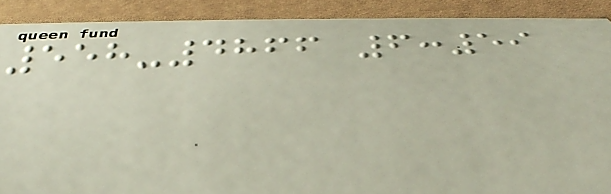558-4866 6:59
